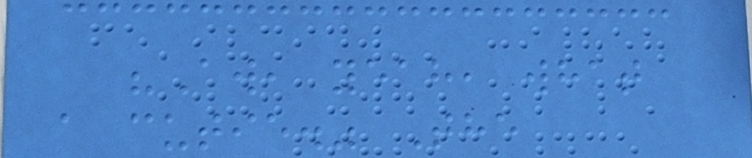"Aw, yeah, what
a cutie." The
